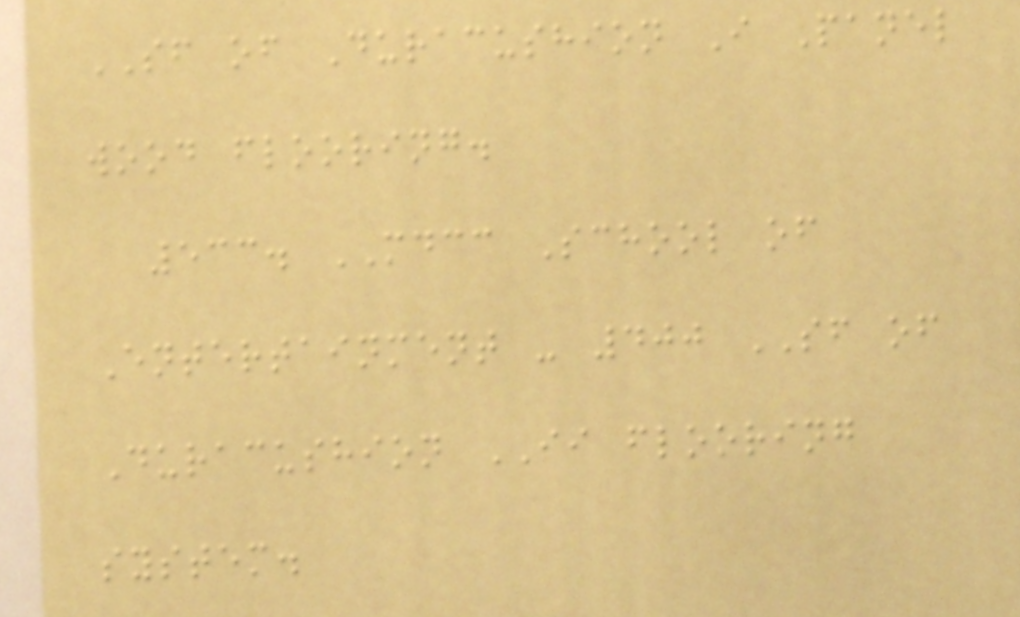SF of Duracushion I Panel
wood flooring.
533. MDCC School of
Entertainment - 400 SF of
Duracushion II flooring
system.
